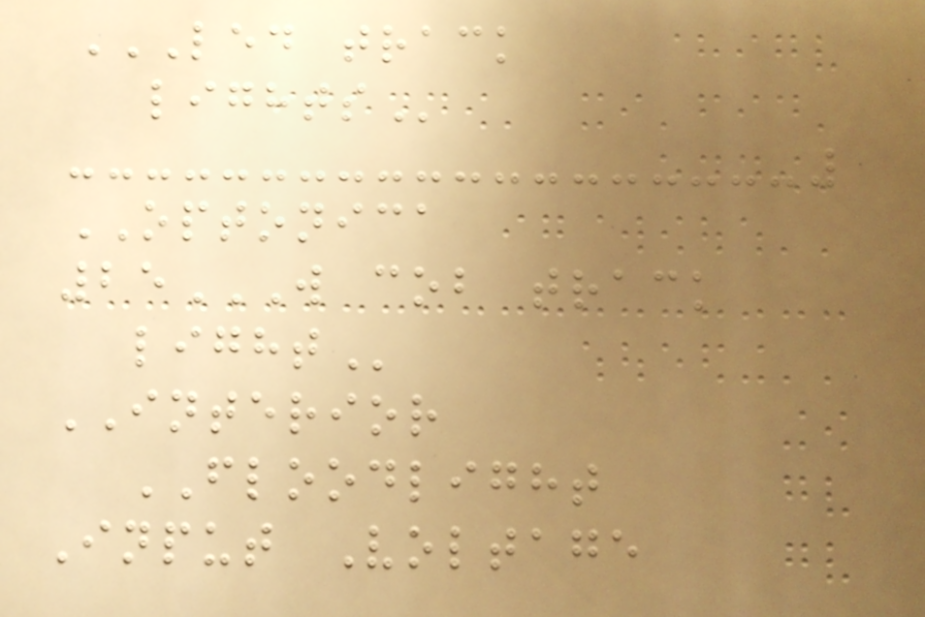LED TRACK
LIGHTS
OPTONICA
25W COB TRACK
LIGHT
INTERIOR
FLOODLIGHT
Input Voltage
